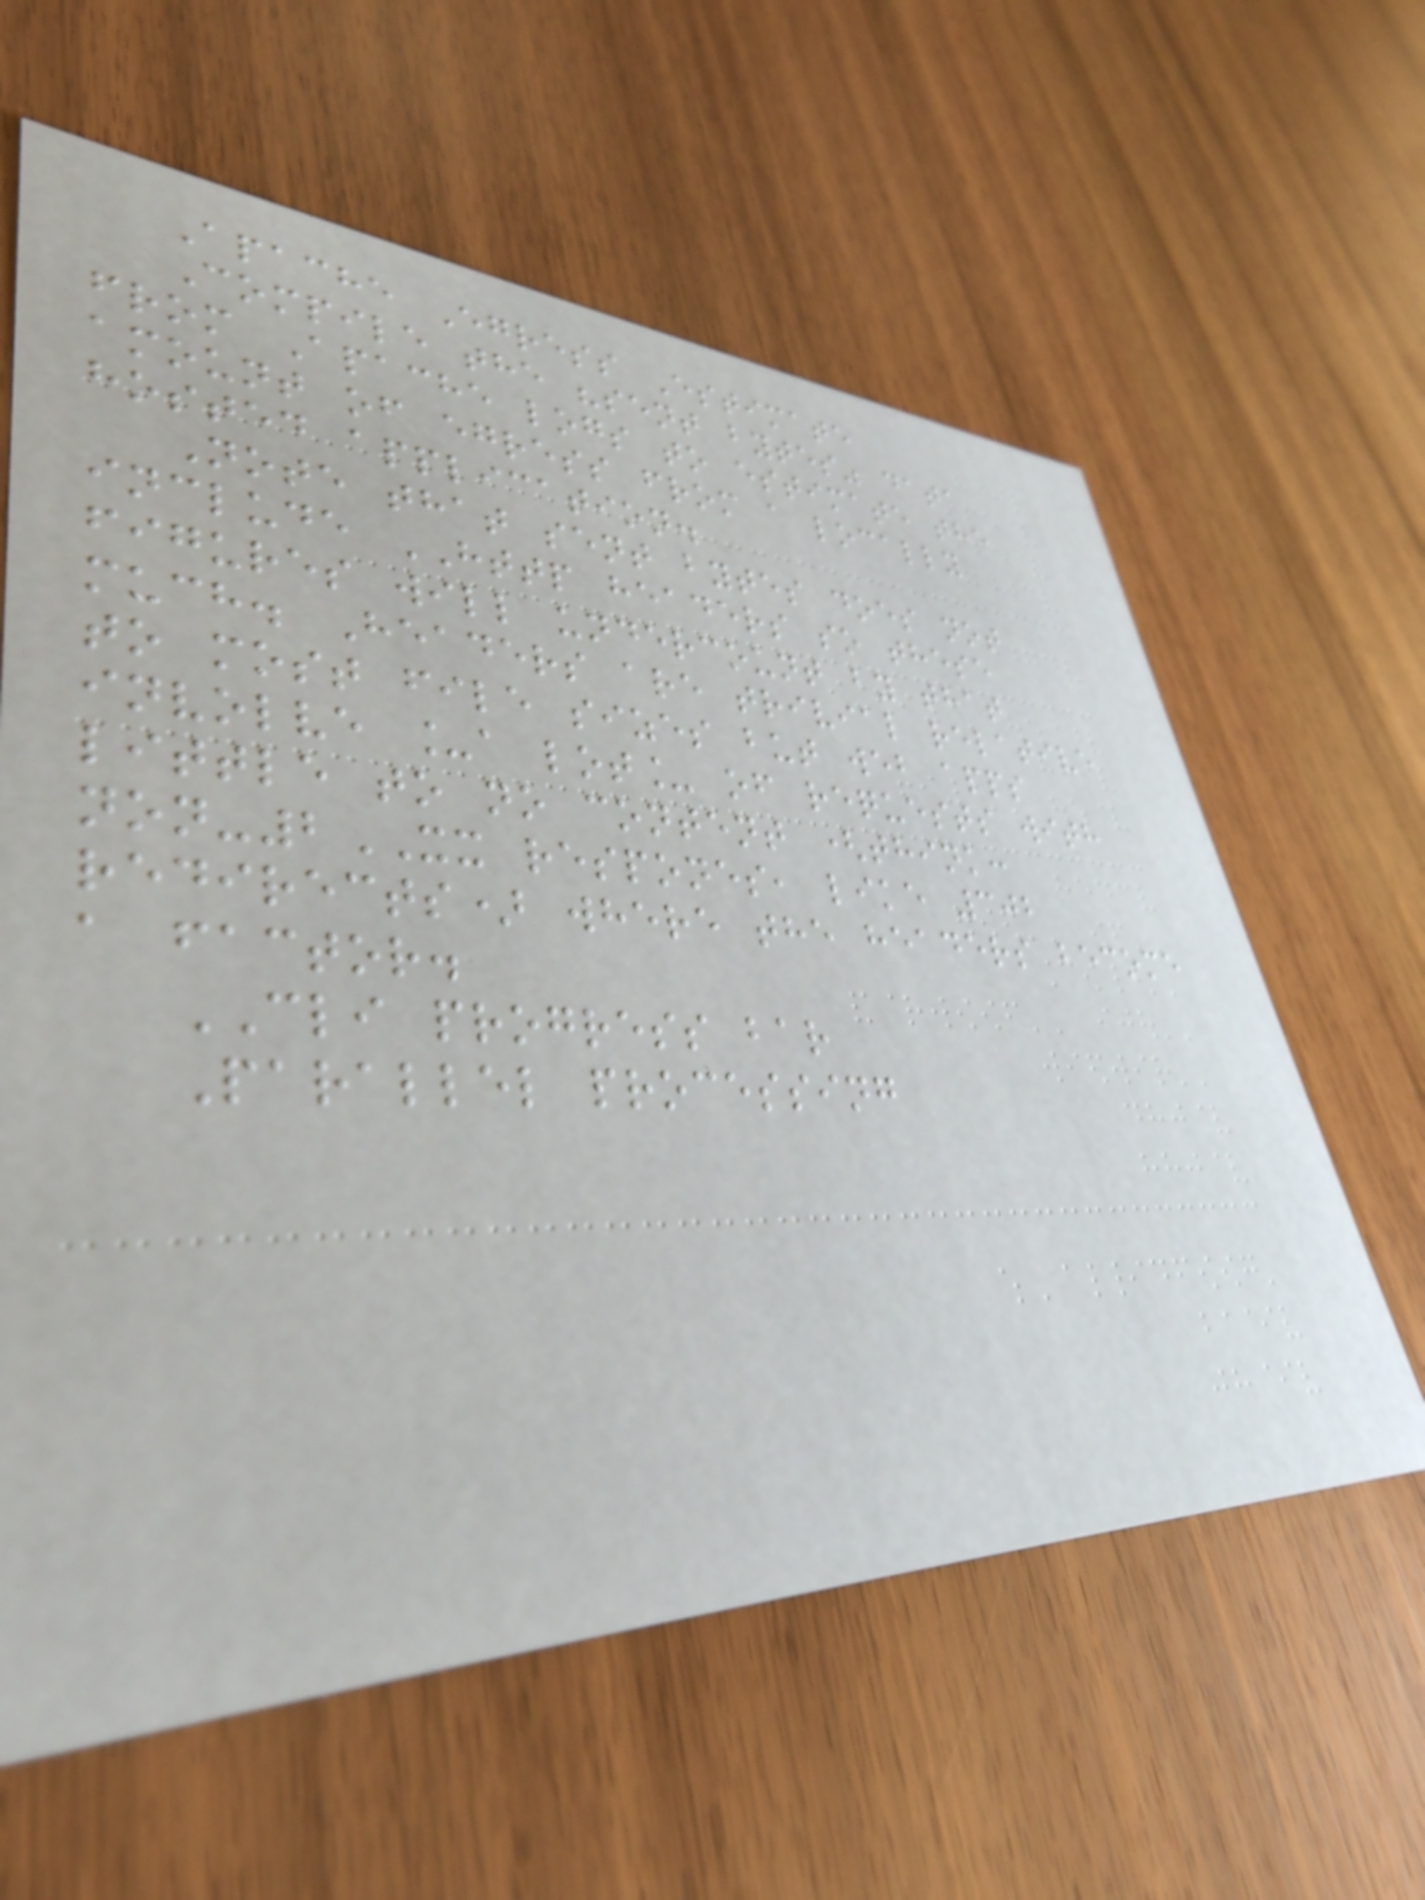Apache Egress Estimate
Compile the "sent bytes" data
from Apache logs to estimate the
amount of egress from a locally
hosted application.
Note that sent bytes does not
include HTTP headers so these
figures will undercount by that
much. Headers are trivial relative
to most file sizes but web apps
involve _a lot_ of requests with
little to no content (think:
non-2XX respones, like 302
redirects) where the headers become
a factor.
CLI progress bar
Parallel processing
